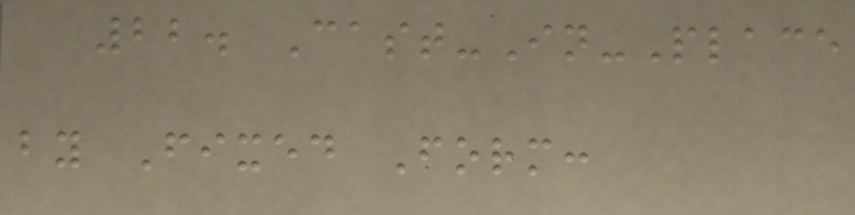22. Cast-In-Place
by Fixed Form:
